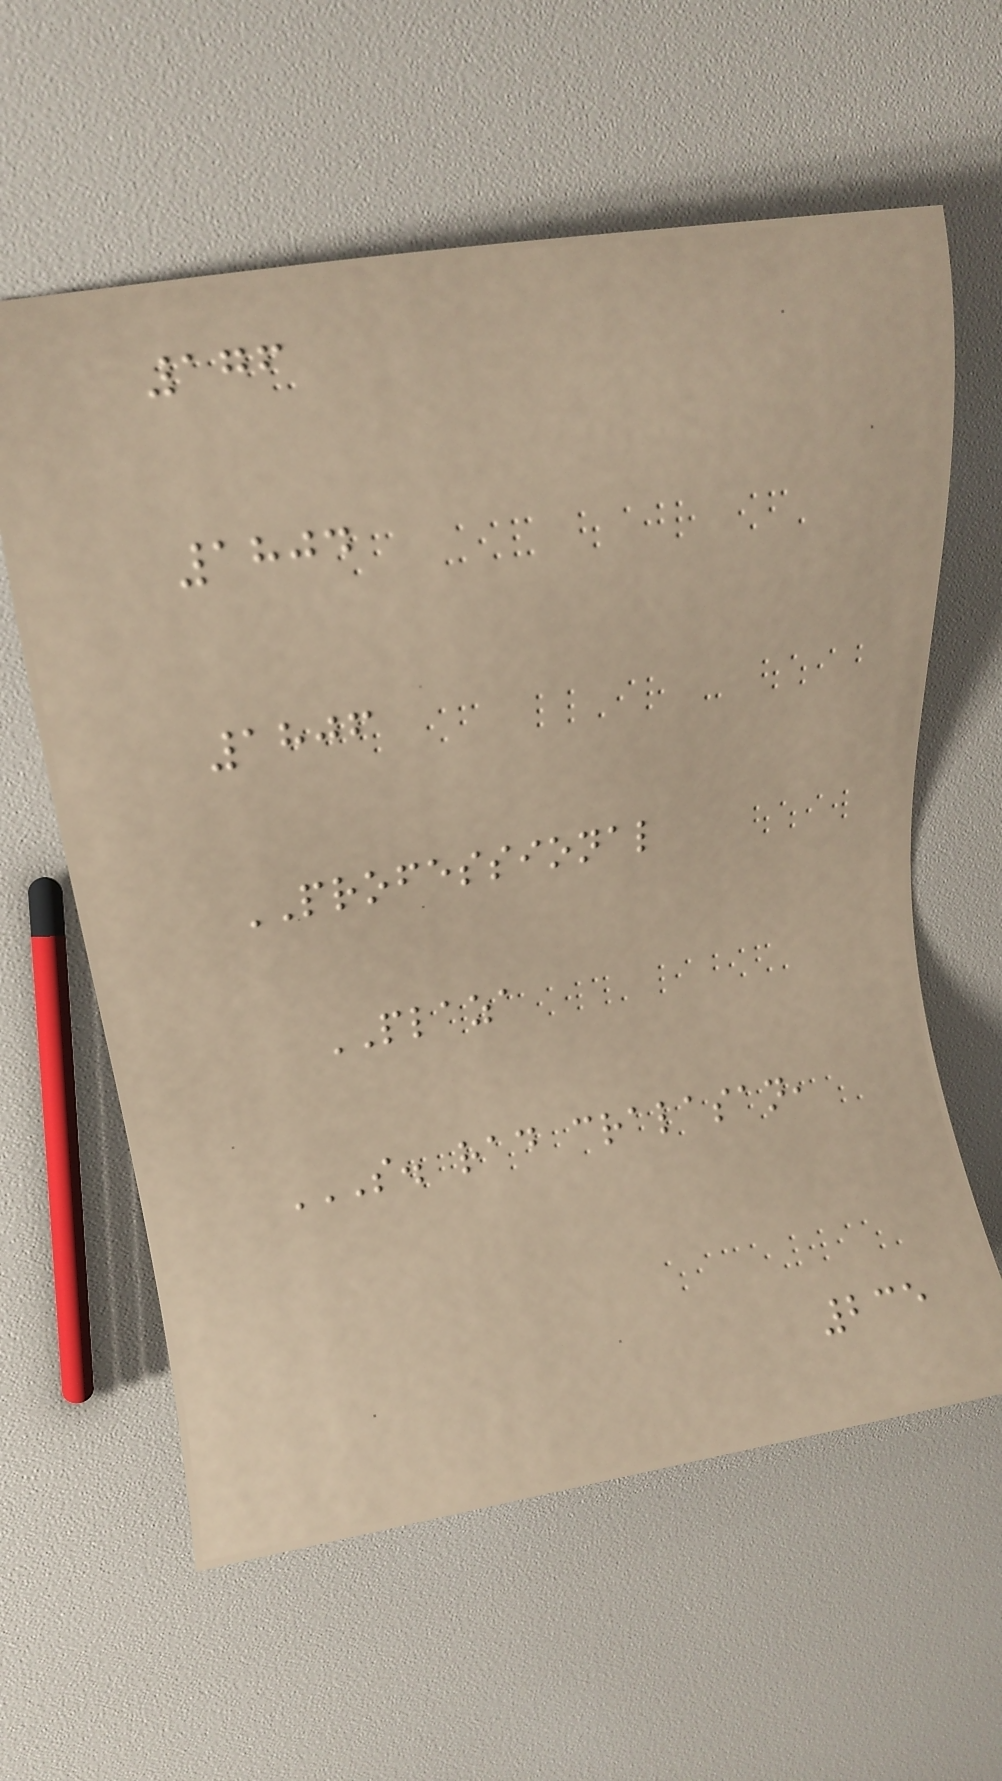176
1804
1806
PROFESSIONAL
PLAZA
S. RAD CRALASAN,
235
